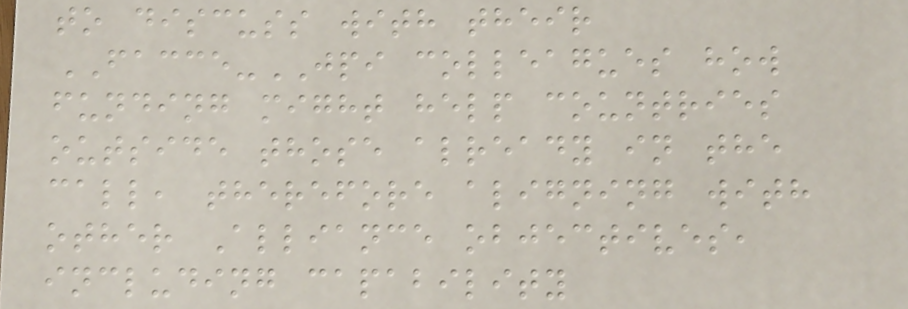to discuss with their
FACCE-JPI colleagues how
funding might help countries
outside those already in the
call, therefore aligning with
other Alliance objectives,
including capability
